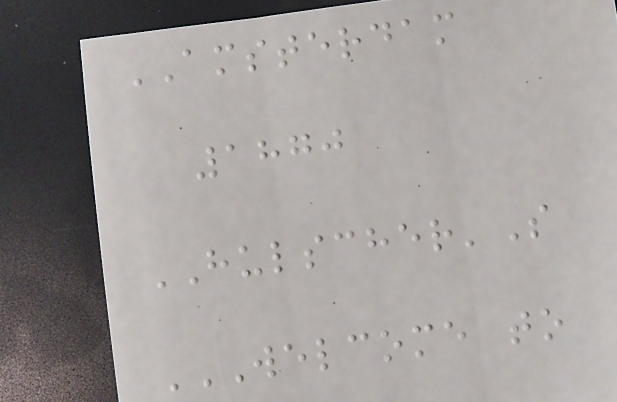AMSTERDAM
1870
HULSCHER'S
WELCOME TO
